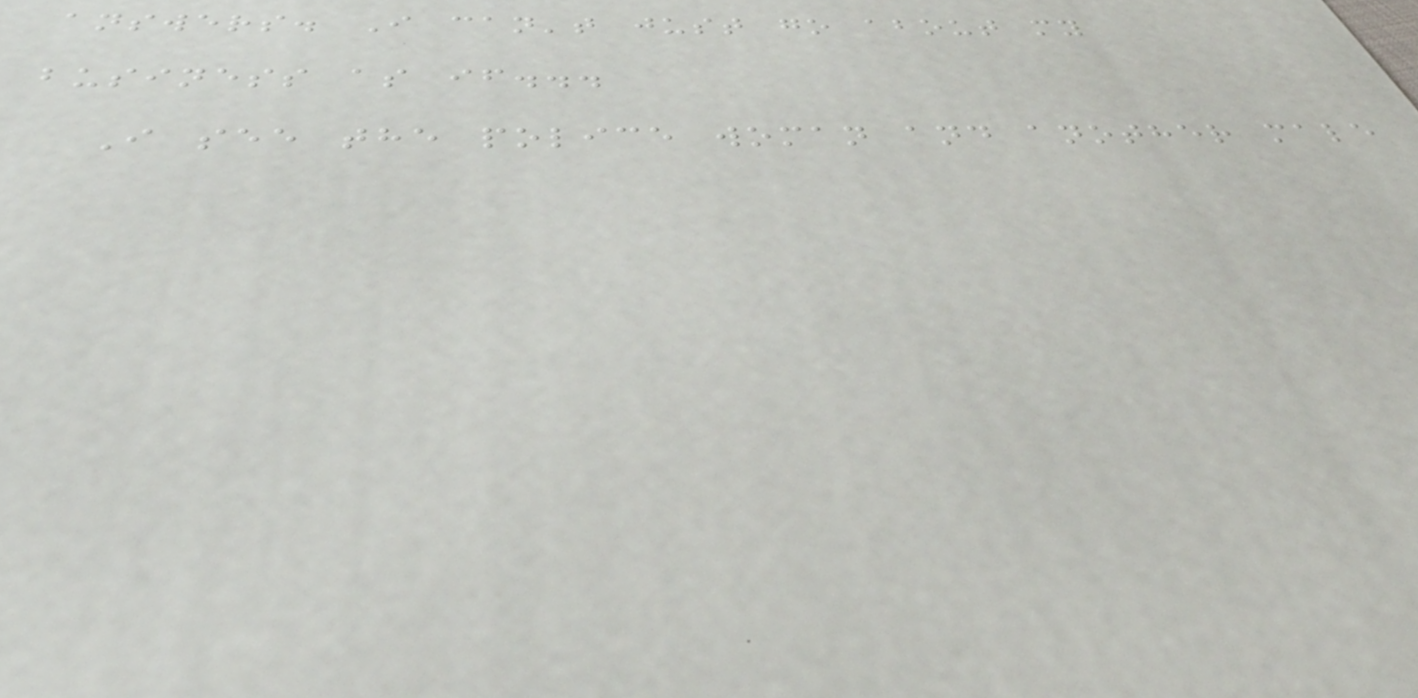answers. I can't just go about my
business as if...
I see the police woman and another male
